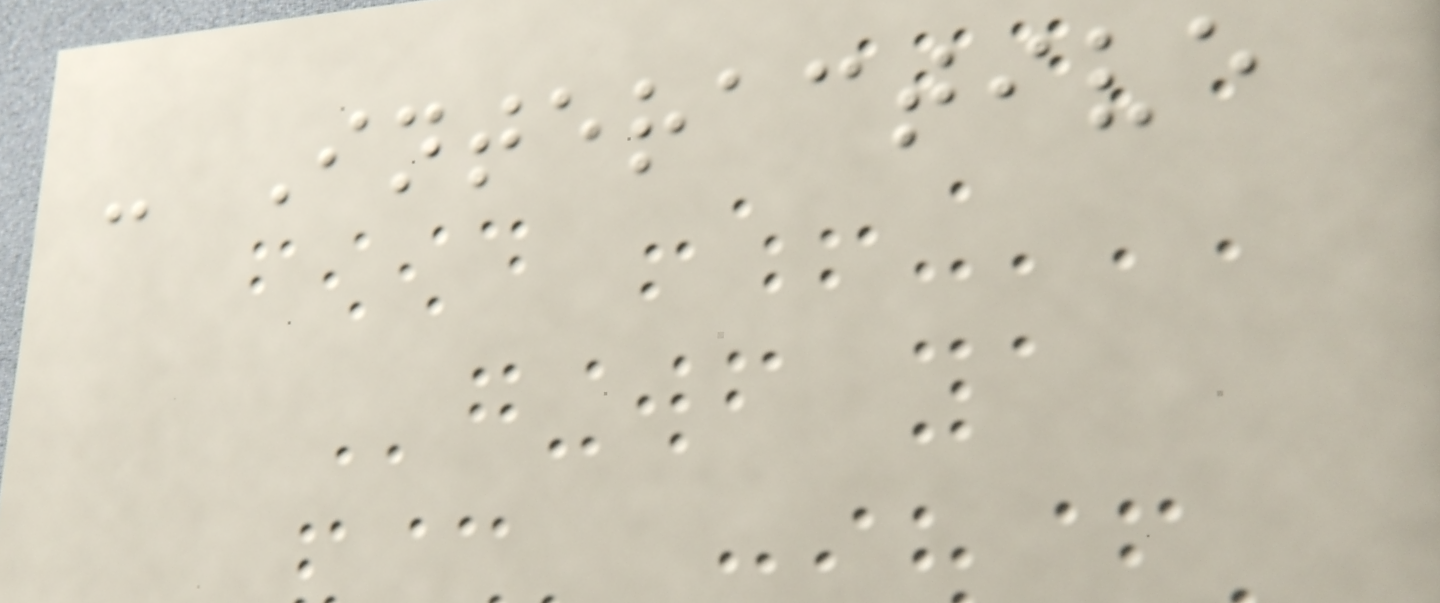- Interactive
